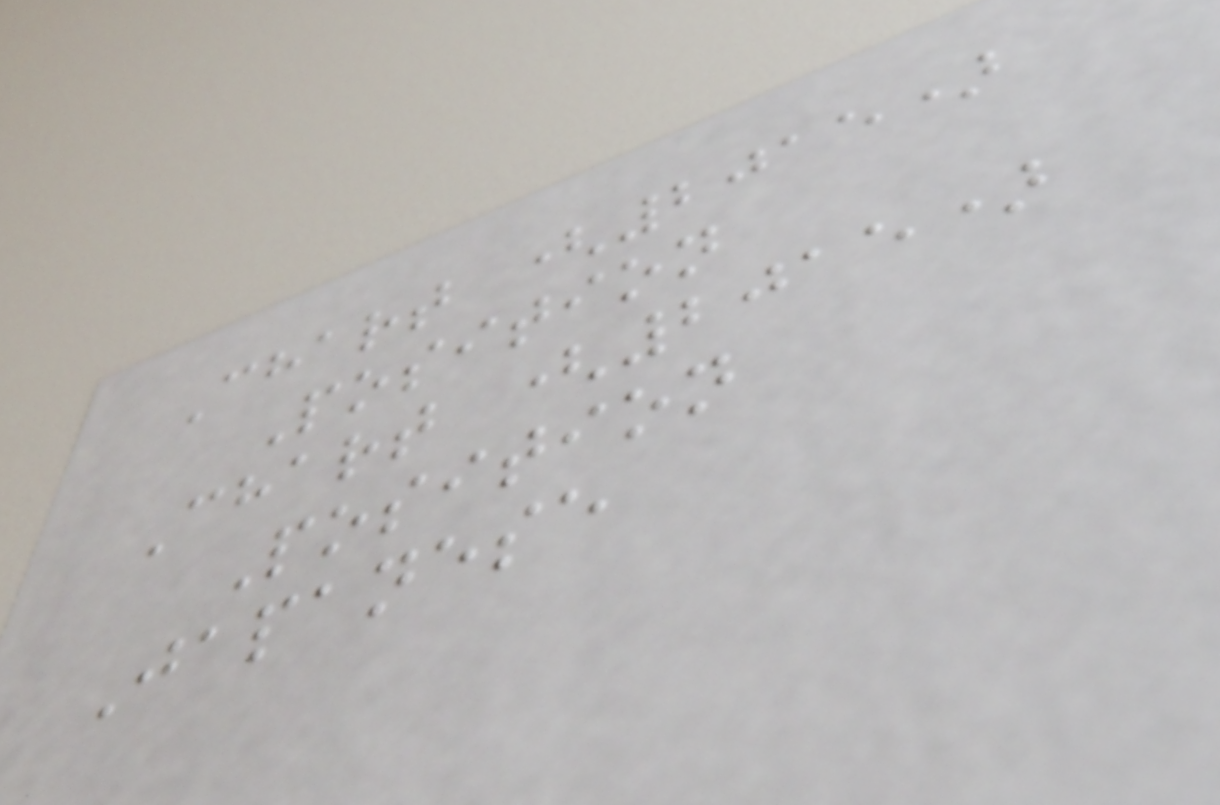Chart (2015)
Position
Chart (2015)
Position
Japanese
